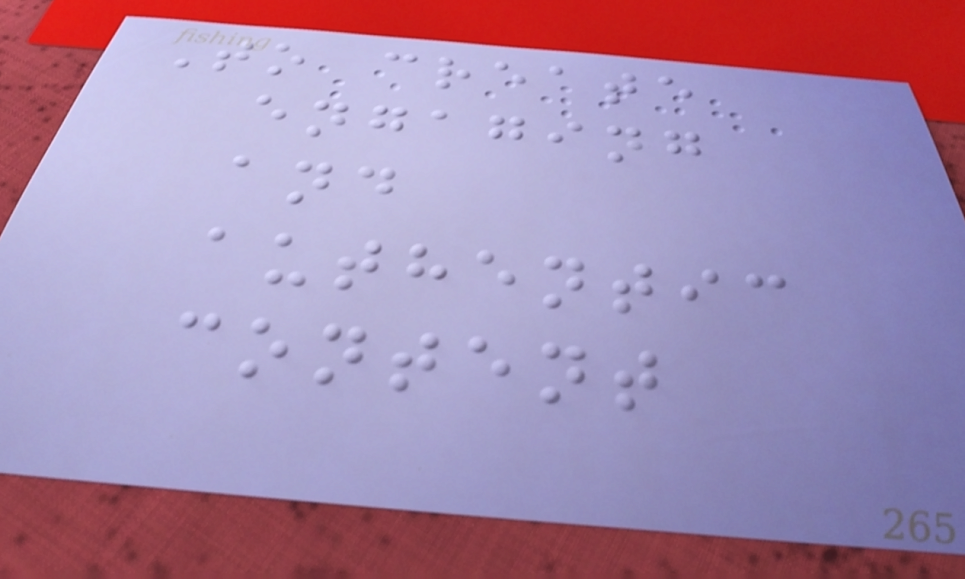To create
engaging
and
authentic
content
